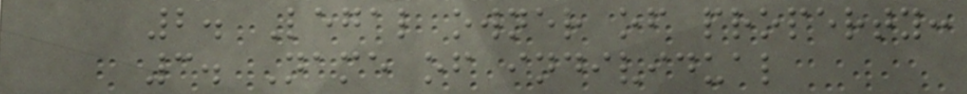2. Legal owner of property:
3. Name of individual
